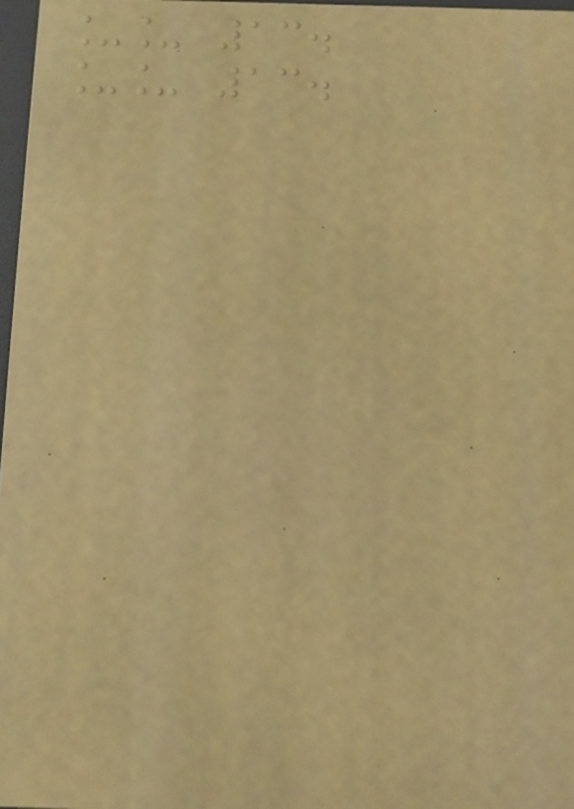__ 13.
__ 13.
